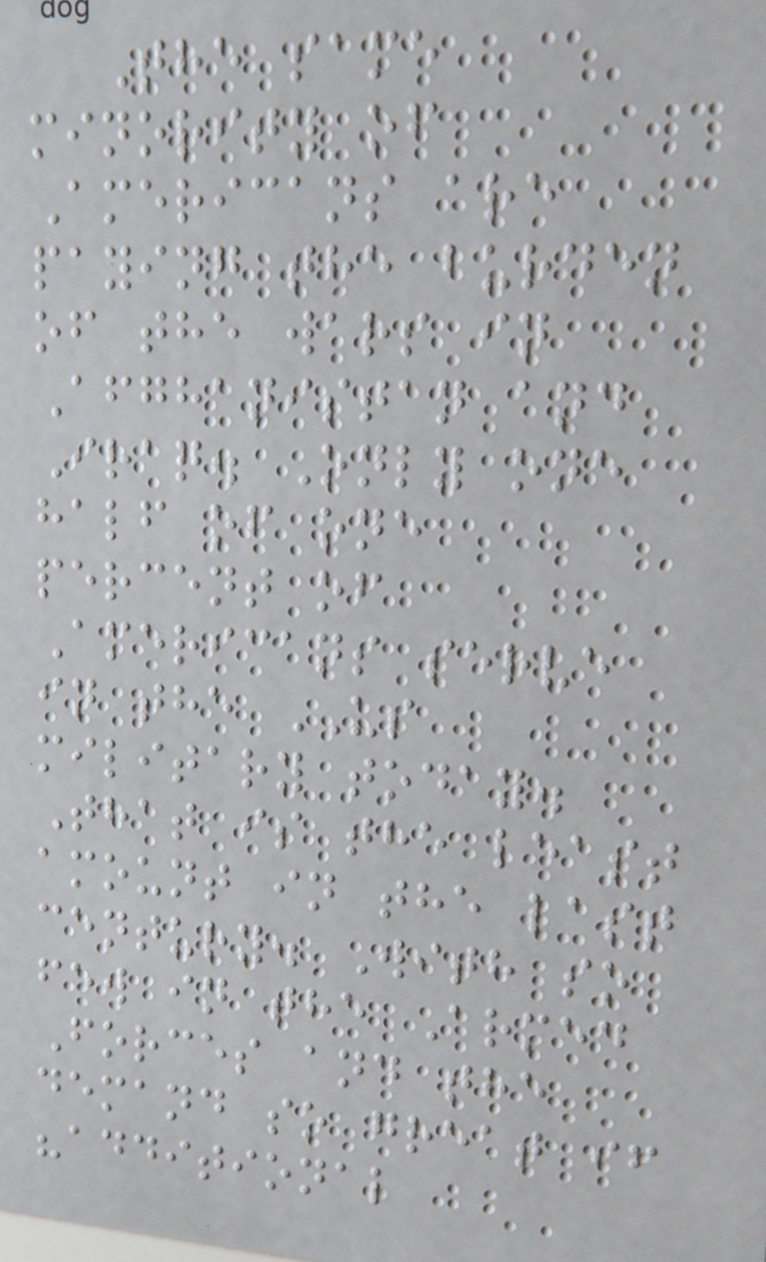The same
minority of
Americans are
paying the burden
of the wars in
Afghanistan and
Iraq. Only one
half of one
percent of
Americans serve
in the US
military today.
That is the least
amount in the last
century. With so
few in the Armed
Forces and the
demand so great if
"additional
